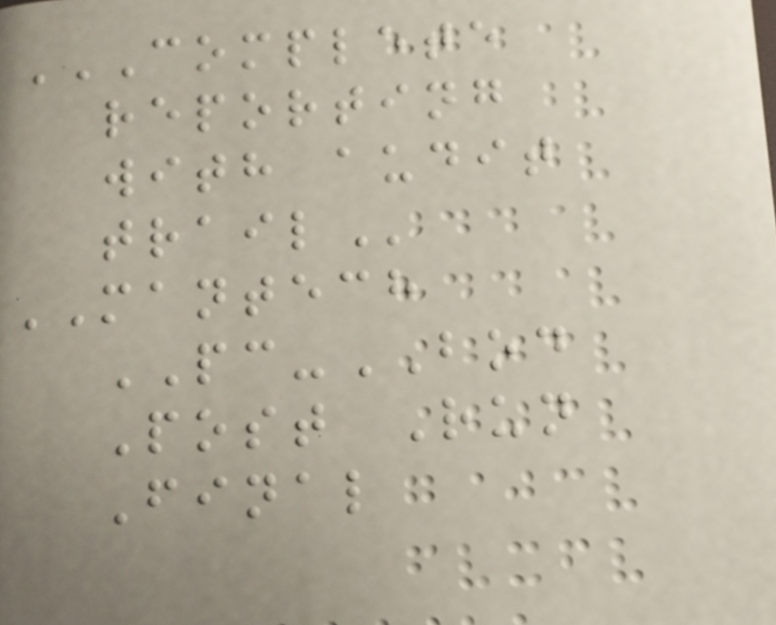COMPLETE
REPORTING
WITH AUDIT
TRAIL
MANTECH
PC-BOD
Post Run
Final
